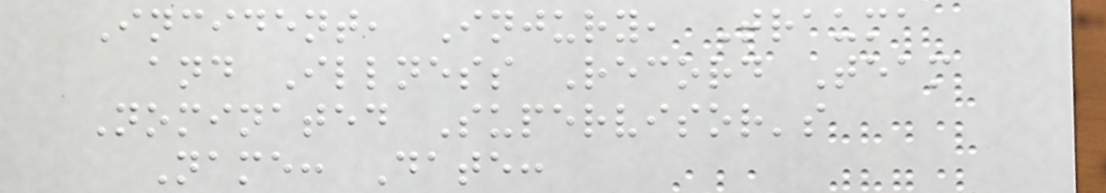Incident, Injury, Trauma
and Illness Record Team
Nominated Supervisor's
Name: Date:
